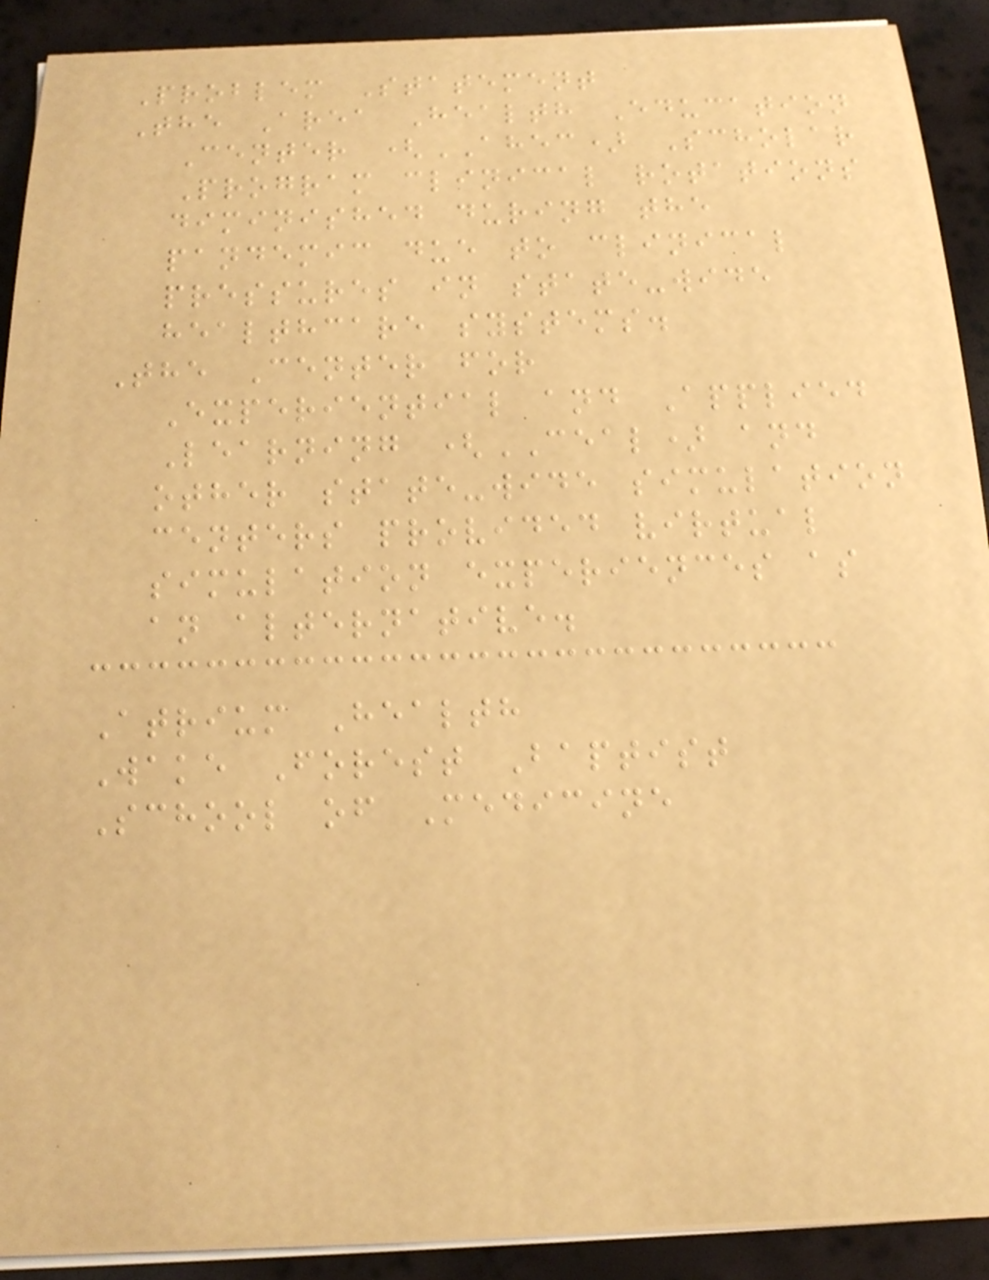Problem Statement
The Area Health Education
Center (AHEC) Scholar
Program clinical rotations
diminished during the
pandemic due to clinical
pressures in state-wide
healthcare systems.
The Center for
Experiential and Applied
Learning (CEAL) and
other state-wide simulation
centers provided virtual
simulation experiences as
an alternative.
Atrium Health
Wake Forest Baptist
School of Medicine
